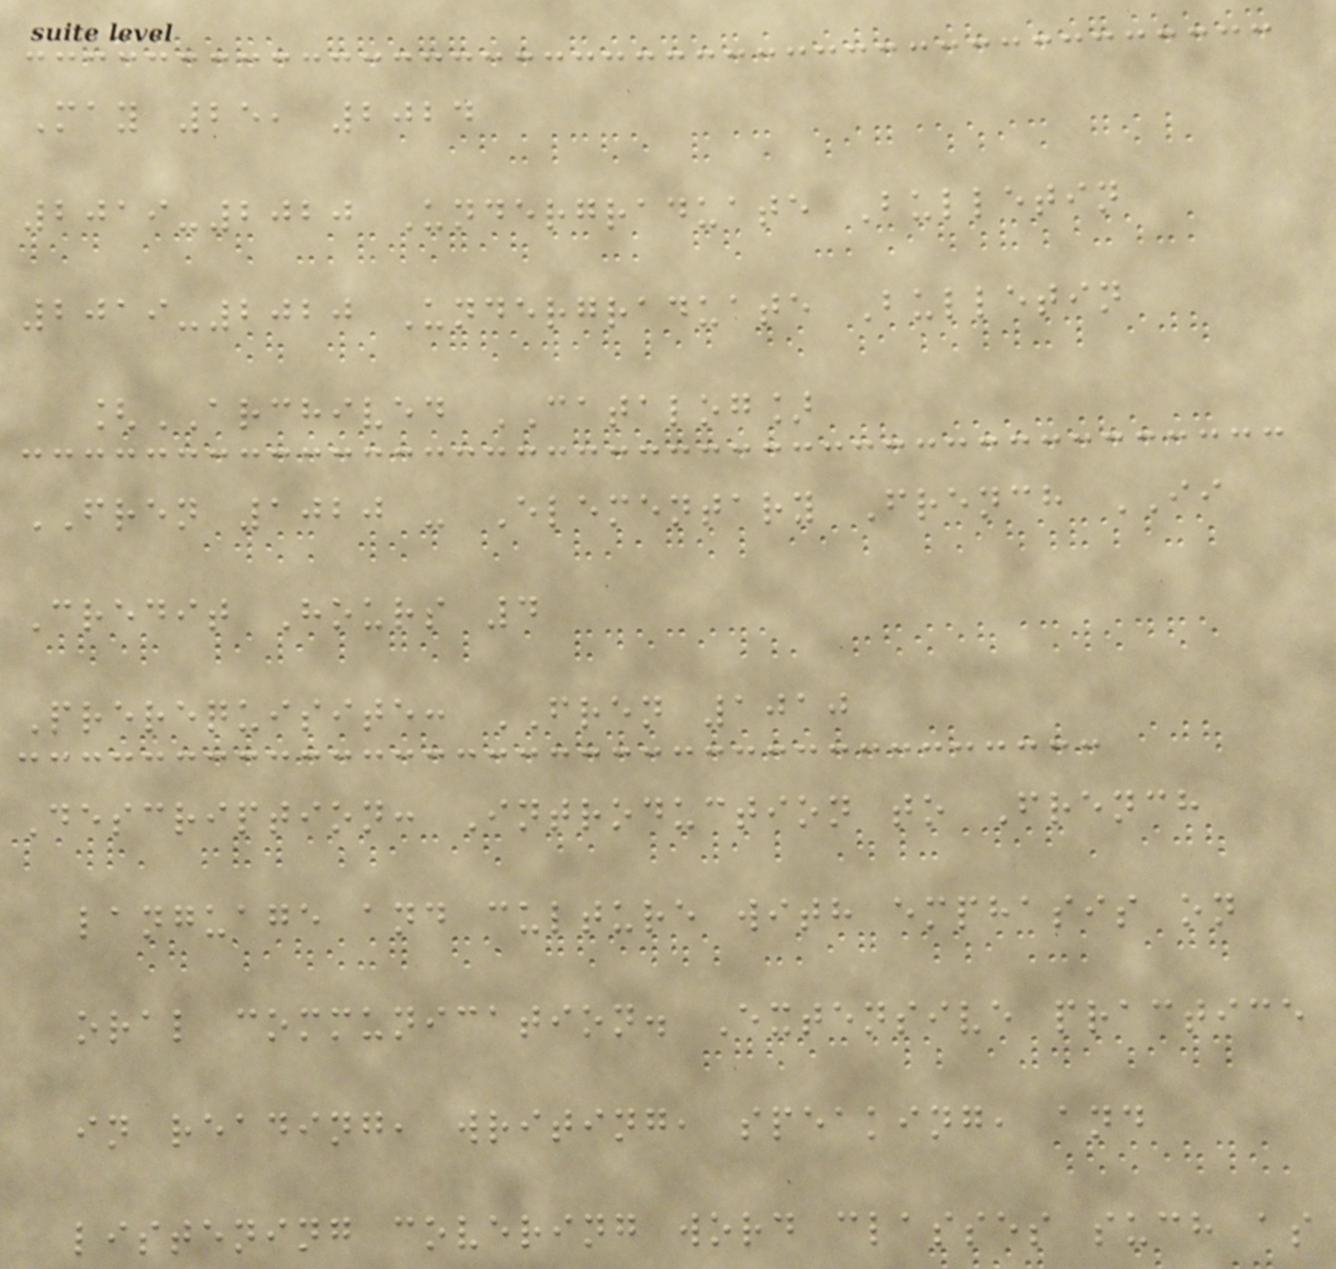May 25, 2024
2019-2020 Undergraduate Bulletin
2019-2020 Undergraduate Bulletin
[ARCHIVED CATALOG]
FREN 1020 - Elementary French II
Credit Hours 4
Prerequisite: FREN 1010
Description: Introduction to French
language and culture with emphasis on
oral communication. Extensive practice
in reading, writing, speaking, and
listening covering word classes such as
